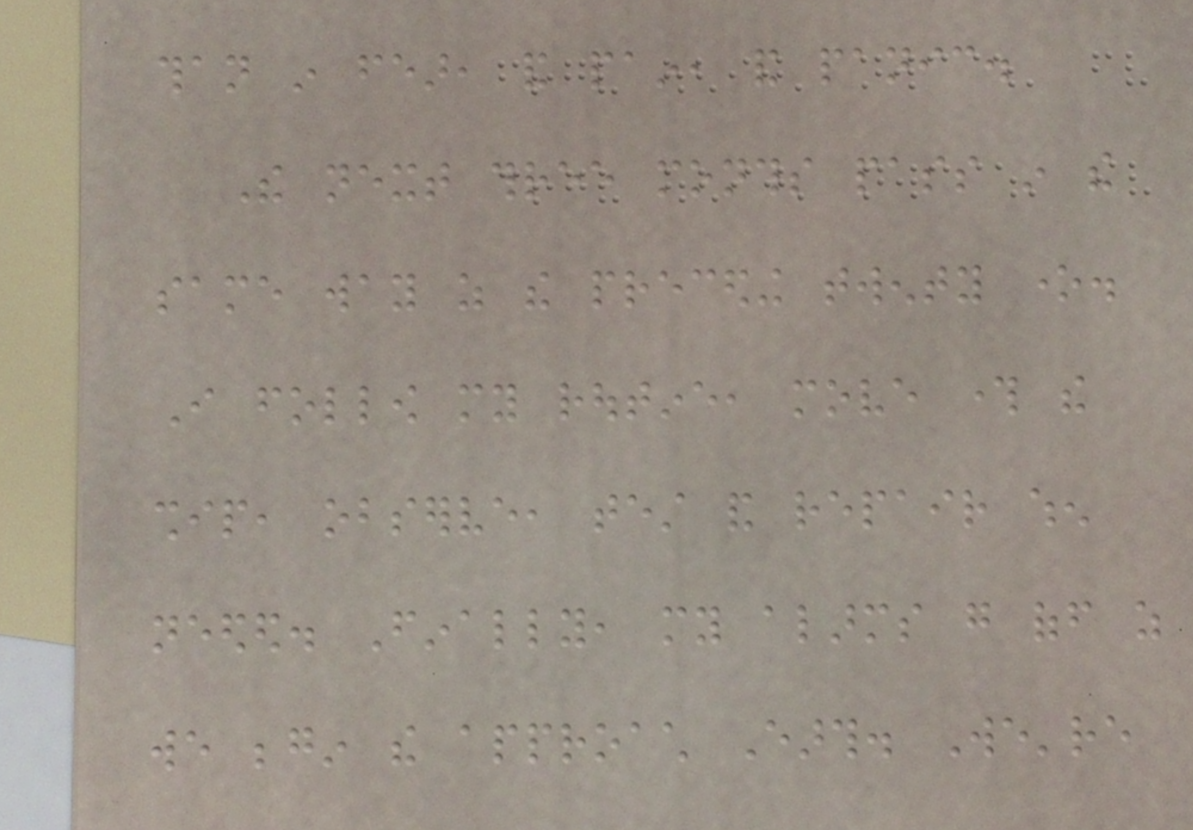than in fear, and pain, and panic.
The next three months pass in the
same way as the preceding twenty one.
I follow my routine, move through the
ship, observe, test and repair when
needed. Finally, my alarms go off as
we begin the approach Earth. We're
